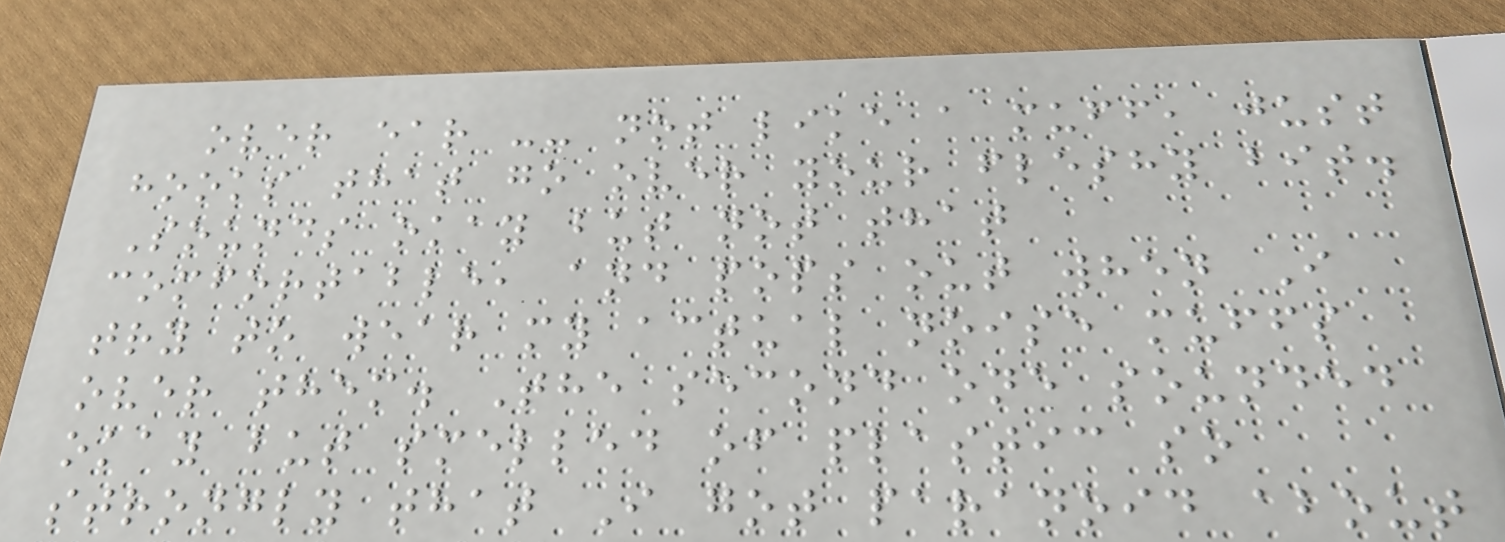over ear -- not like a muff, just
hooks that go over your fleshy bit.
Sounds okay but not that
comfortable, and pops out when I
try to wear my actual noise muffs
over them. The second one sounded
okay but smelled of plastic so
strongly that I got paranoid about
